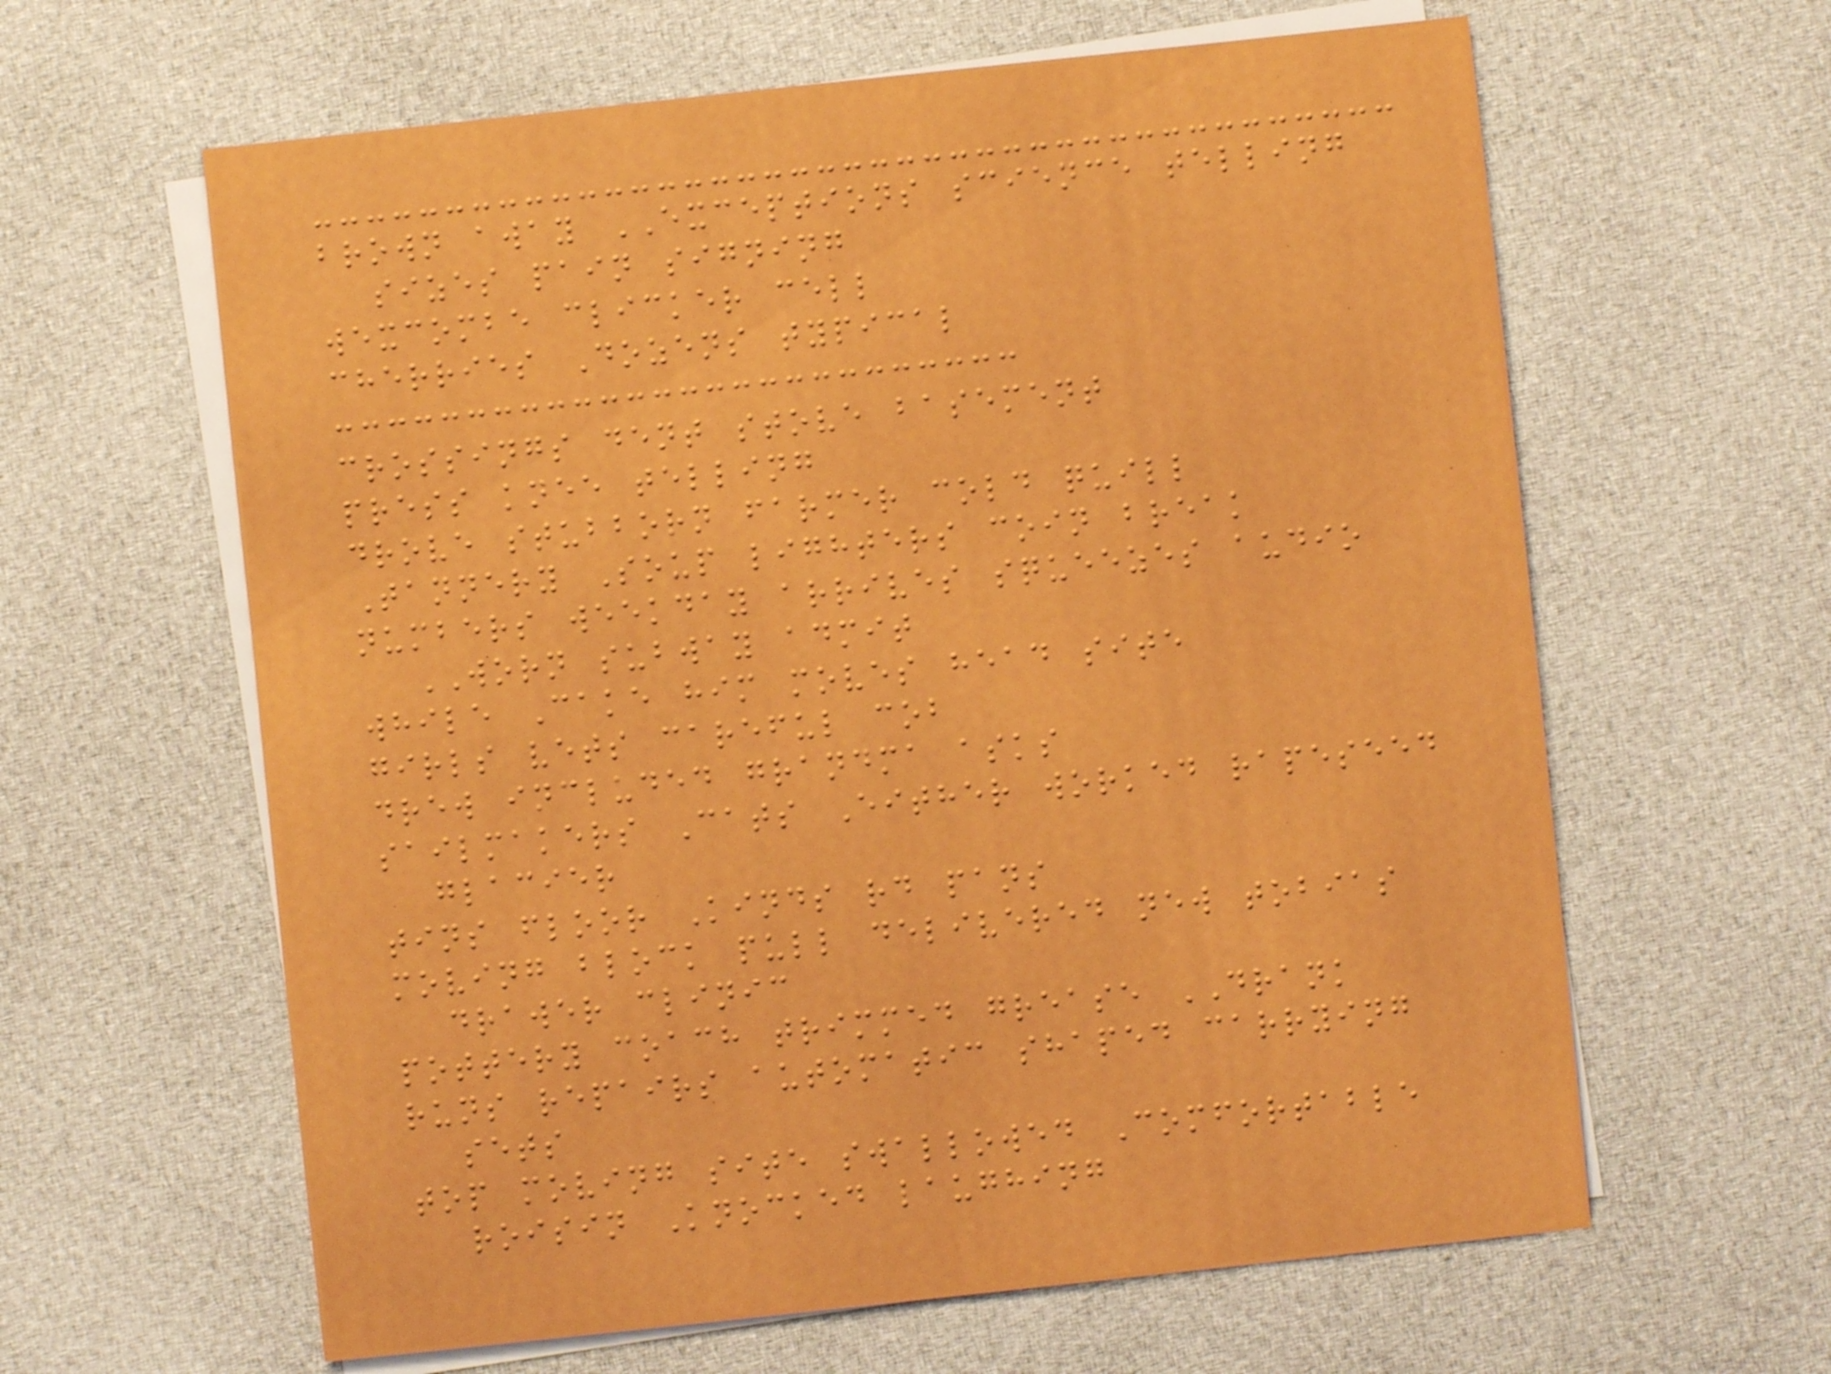brown away EXCEPTIONS science telling
sizes pain signing
wexcombe clicker cell
cherries Dozens typical
crossings dent stove basement
press knee telling
drove stubborn farmer cold quill
Tannery Soup lighters coin break
numbers weekday arrives squeezes audio
WORN subway admit
while Cake him moves head site
girls vets careful cob
drew included grandma asks
sailmakers Cats Either worked rapeseed
glacier
tins floor Kinds rd pans
moving block pull delivered new tobias
drawer clinic
pottery coach trimmed grease DRANK
runs repairs automatic shaped carrying
sets
top moving site swallowed Comfortable
roisin Knocked laughing
